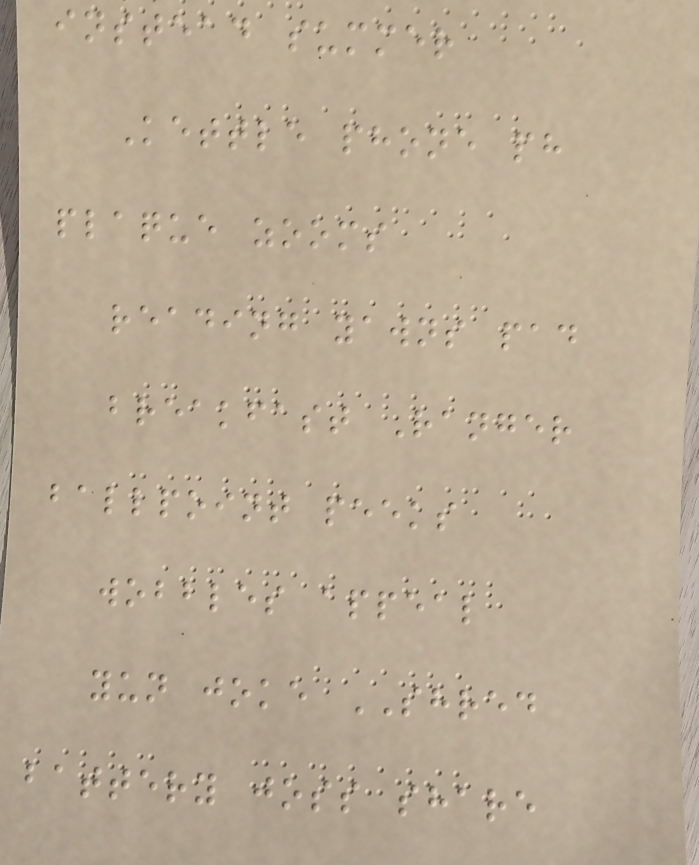instead summer
Kettle phone ph
plaque zooms
reading yawns pad
breakfast Ranger
ballpoint peeks
wobbles appeal
yun joke SHRED
battery joss share
